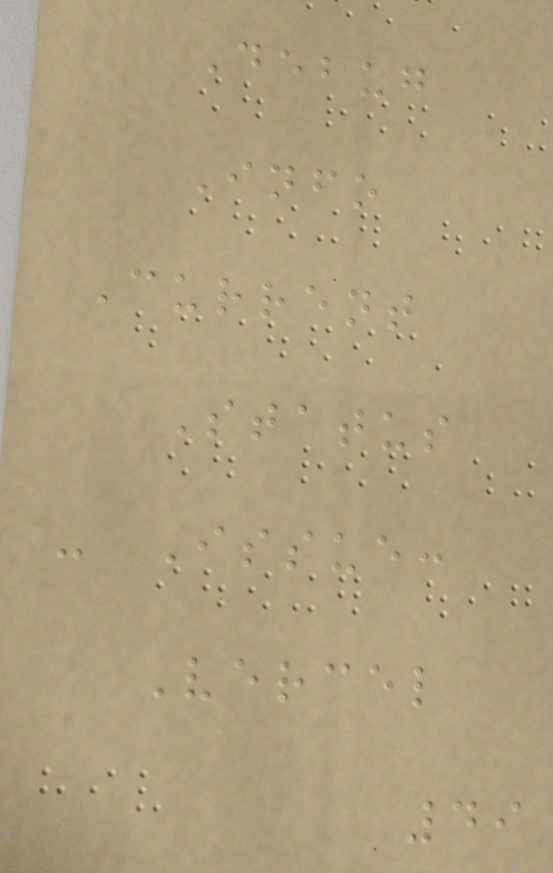Debug
Info
Current
Status
- Issue:
Vercel
49
